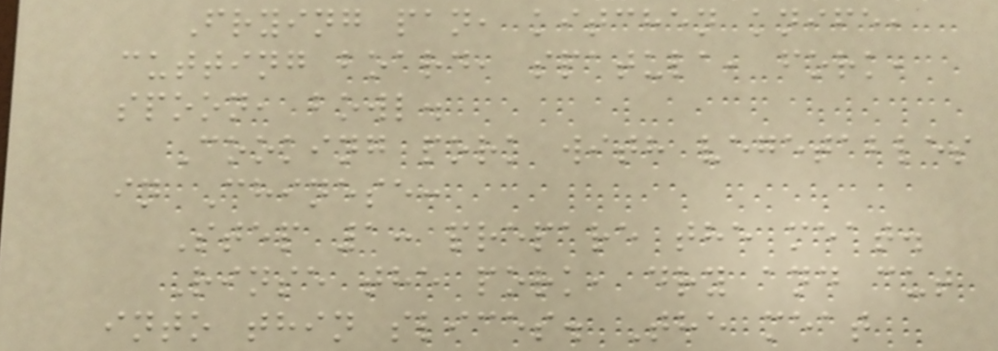Frying pan, kitchen knife,
cutting board, spatula, fork,
spoon, bowl.
Cooking pork with vegetables
in Chinese:
Step 1: prepare the meat.
Rinse the pork, dry and cut
into thin slices. The meat
